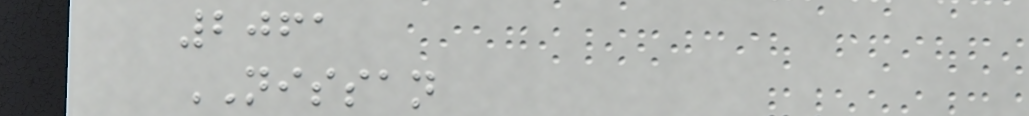2061
NISSAN
